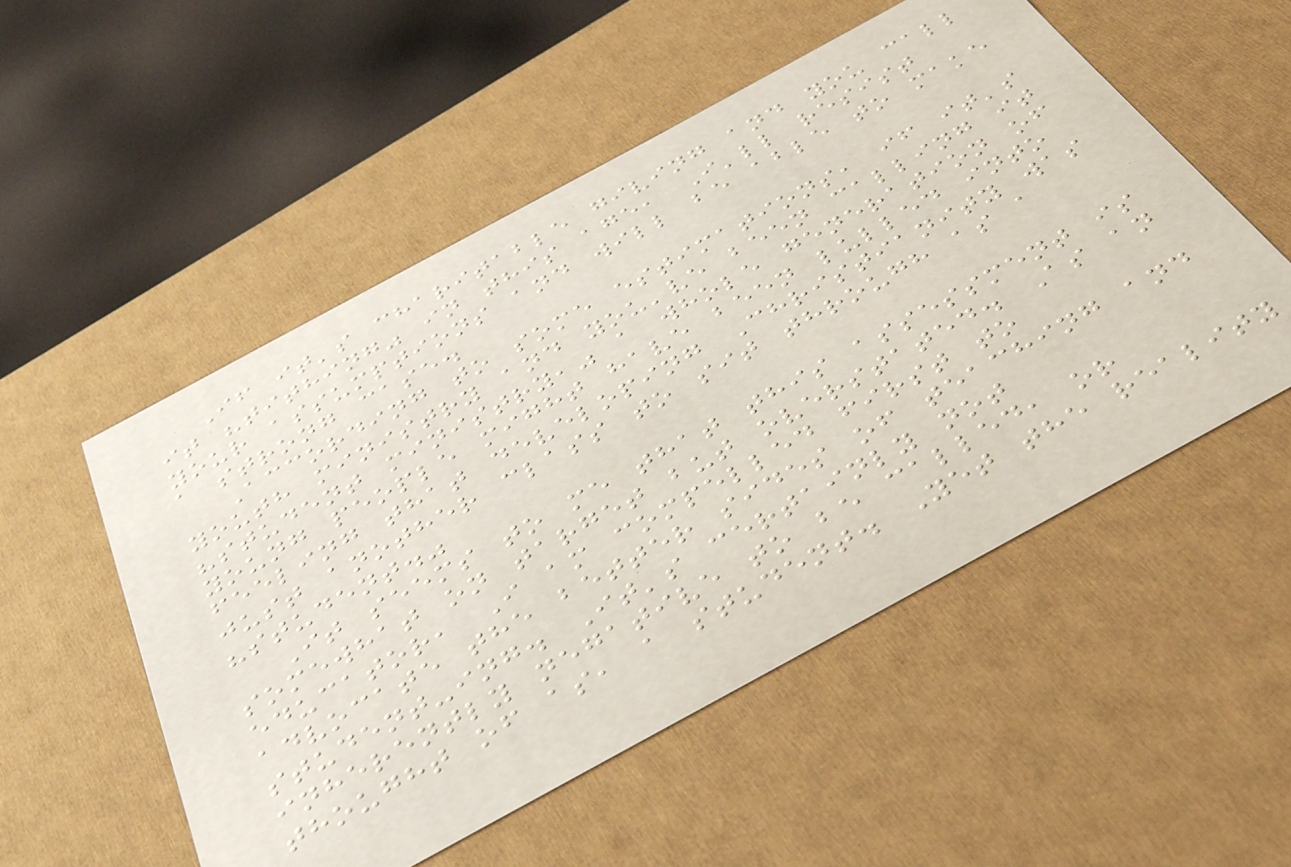If it's charitable giving and you call
it "tithing" in this age, I'll resist
your assumptions and will be able to make
a strong case.
According to some estimations, if it's
youth ministry and you've been calling it
"student ministry," a whole generation of
young people might have been lulled into
feeling that developing Christianity was
just another class to sit through as a
"student."
It seems to me that this assessment is
somewhat on target but overstated. As an
educator, I am compelled first to
advocate the better sides of teaching and
student-ing. It's certainly not
inherently negative to be called, or
thought of as, a student. Yet the reality
